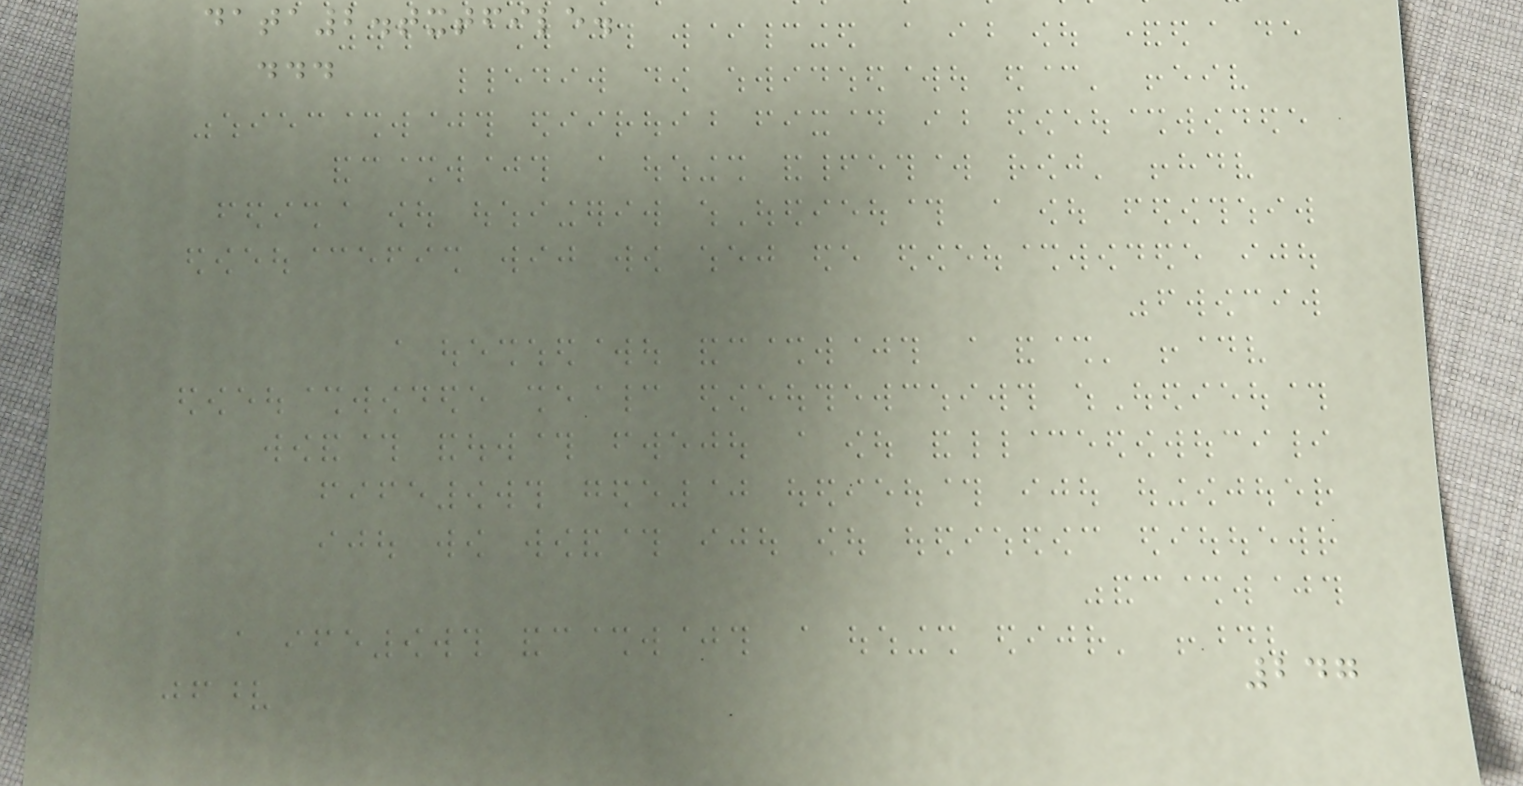data2.txtfile.
...
247
